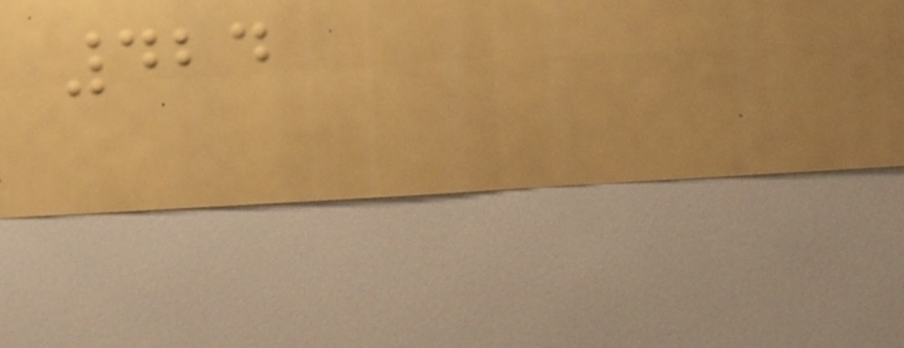424
